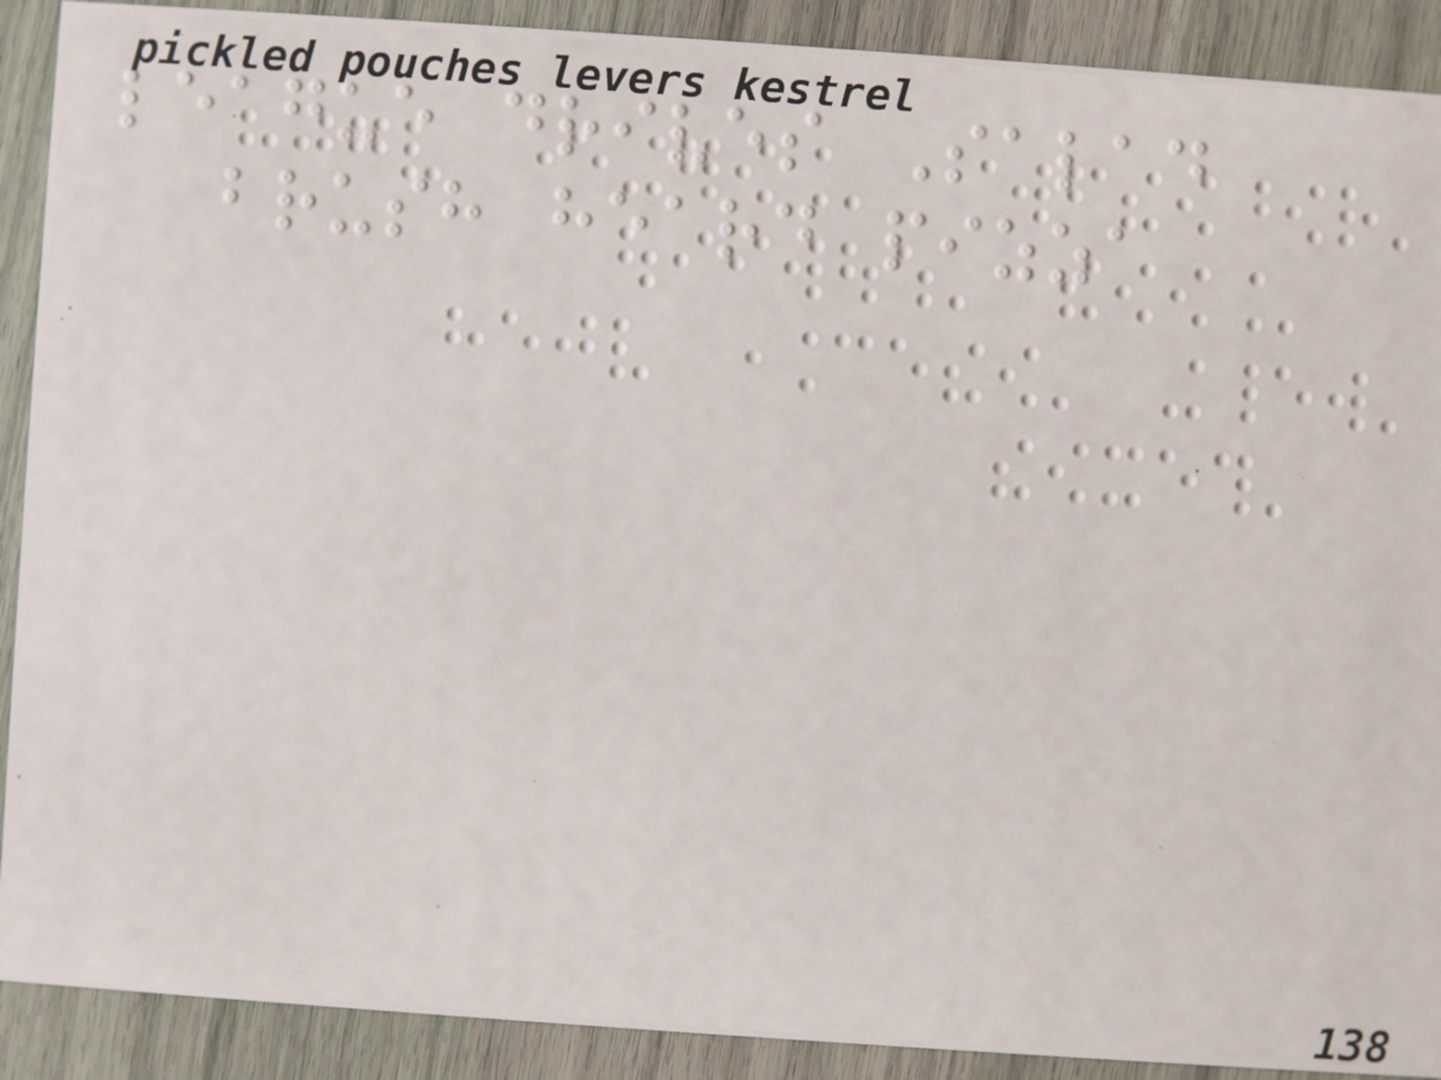league drives Salad
brush heard pizza
